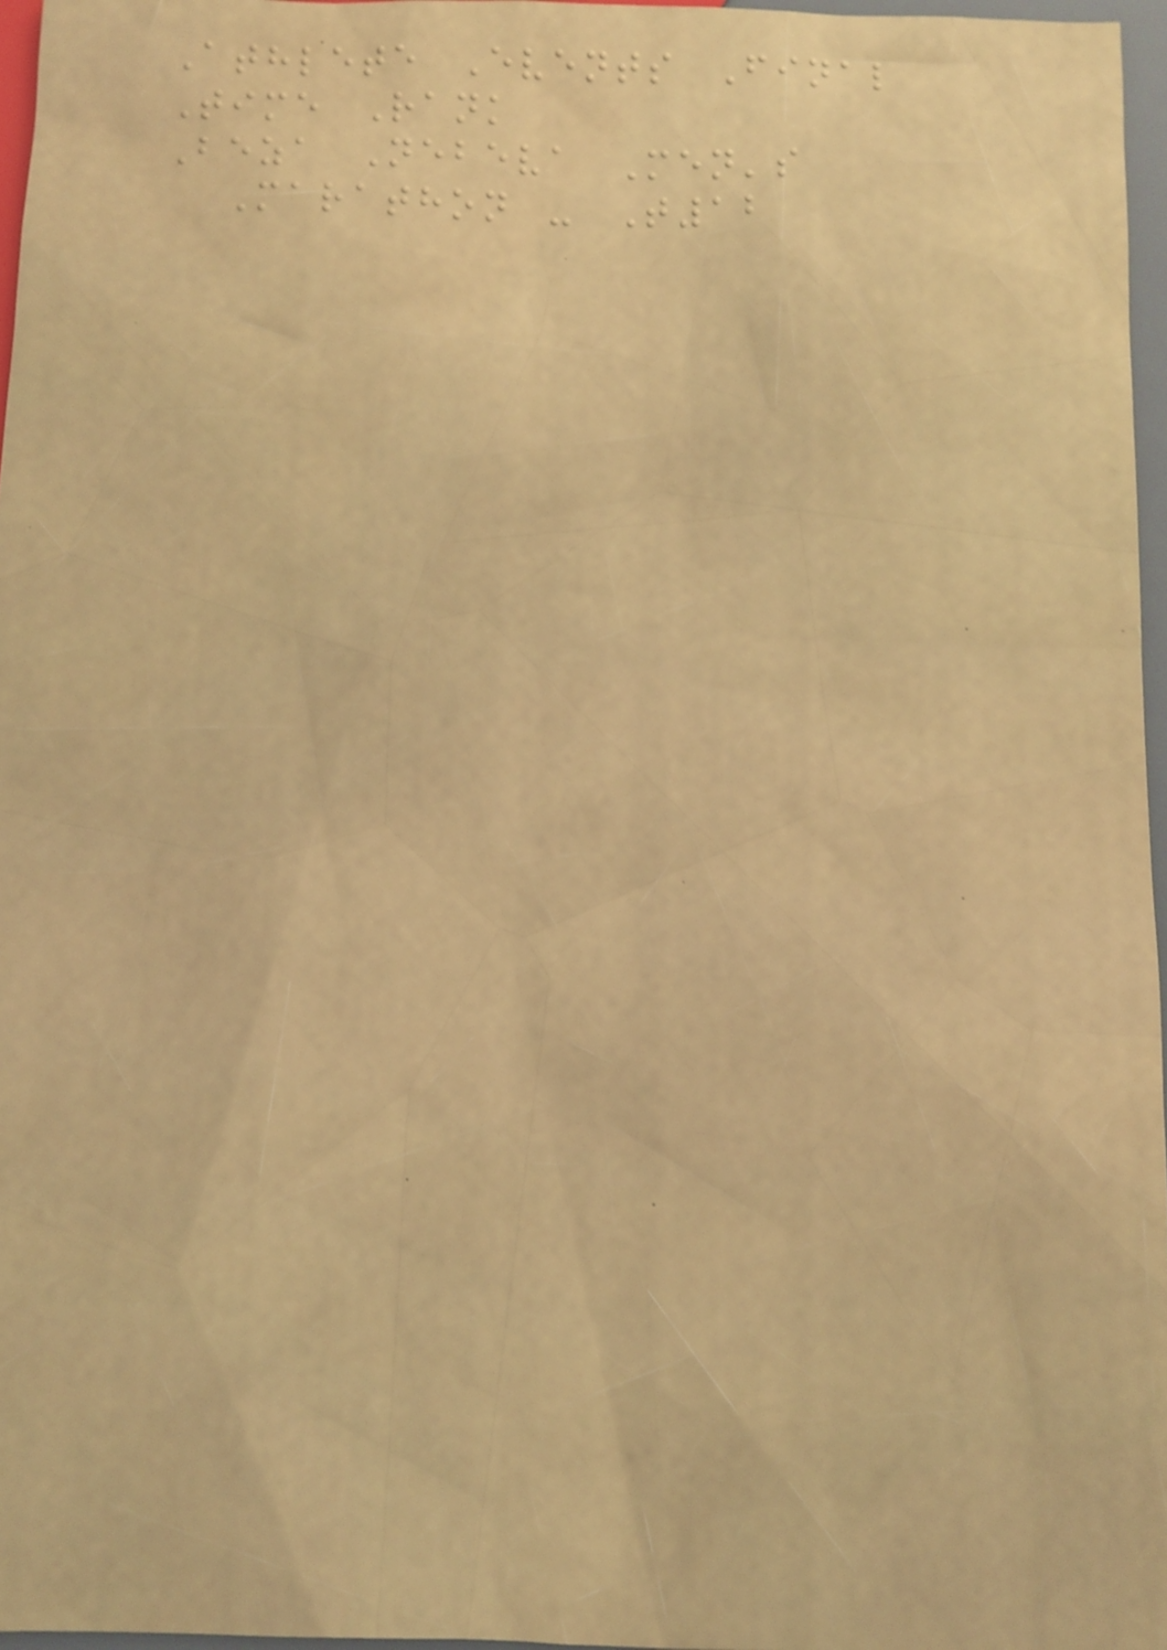Athlete Events Final
Time Rank
Beza Nebeva Men's
Marathon - T12
